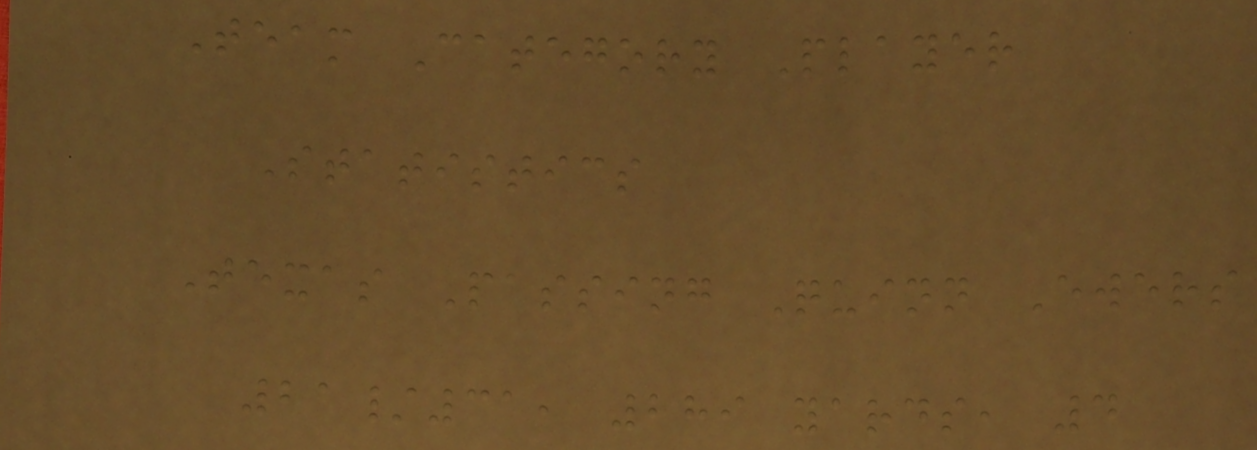Team Category Player
Statistics
Texas Passing Quinn Ewers
21/31, 289 yards, 4
